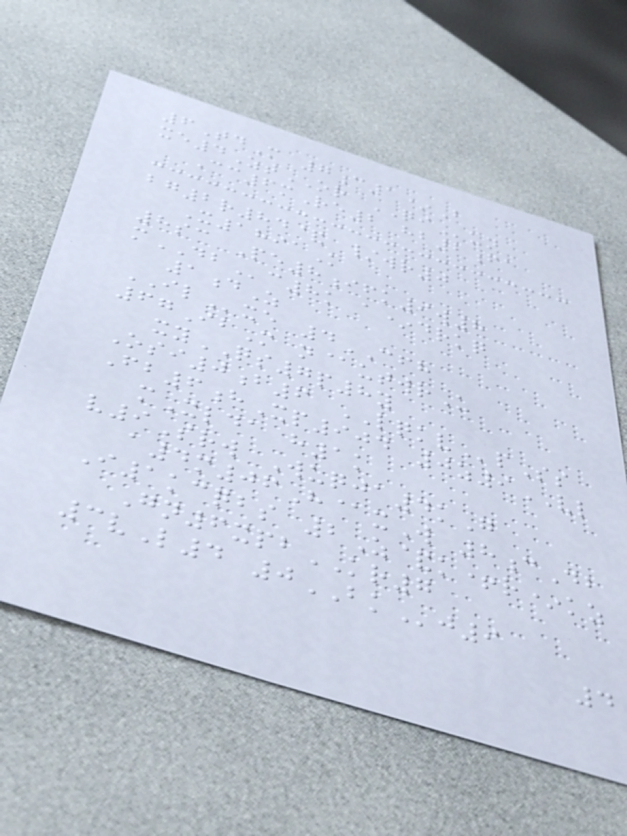6TdM 7c1*B
xe4ZtOR QIun
Cc6mRe2 hb2fa
bg2r84& /wr0
X1891K
8sc Pe8ifk9w8
mDBc8k a*drkq
1dZ
ILxe 4CFH
67IbM n@utwrU
xyQS7p8y
Osi0b6 LQKVpSs
Fb6hXp904 0z9VL
mXlda h1k
v9Srw Wuqja4kG
a4m06H@xW 8cDb
I1kcqbs 2Z&k+r*kz
Gn6xpbKR7
3vL4 0BKj9
4
